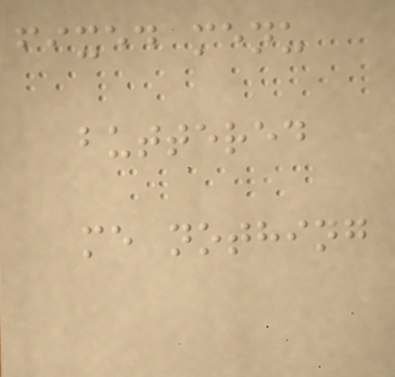fixed menu
buttered
me nothing
